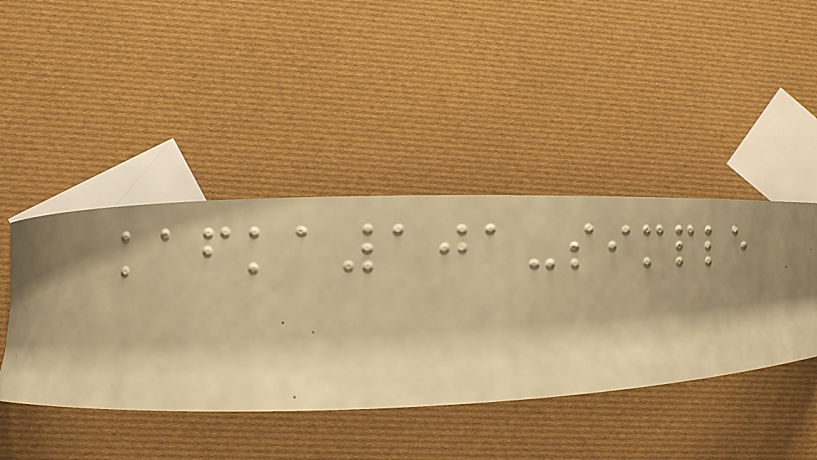kafka101-simple
